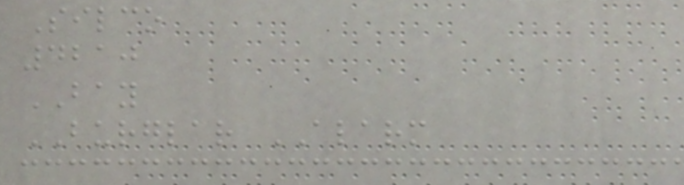Silco
4210
BAY
BURGLAR ALARM
